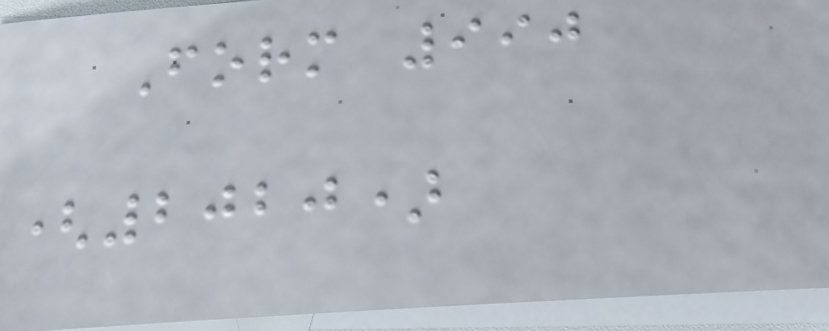Form 990
(2020)
